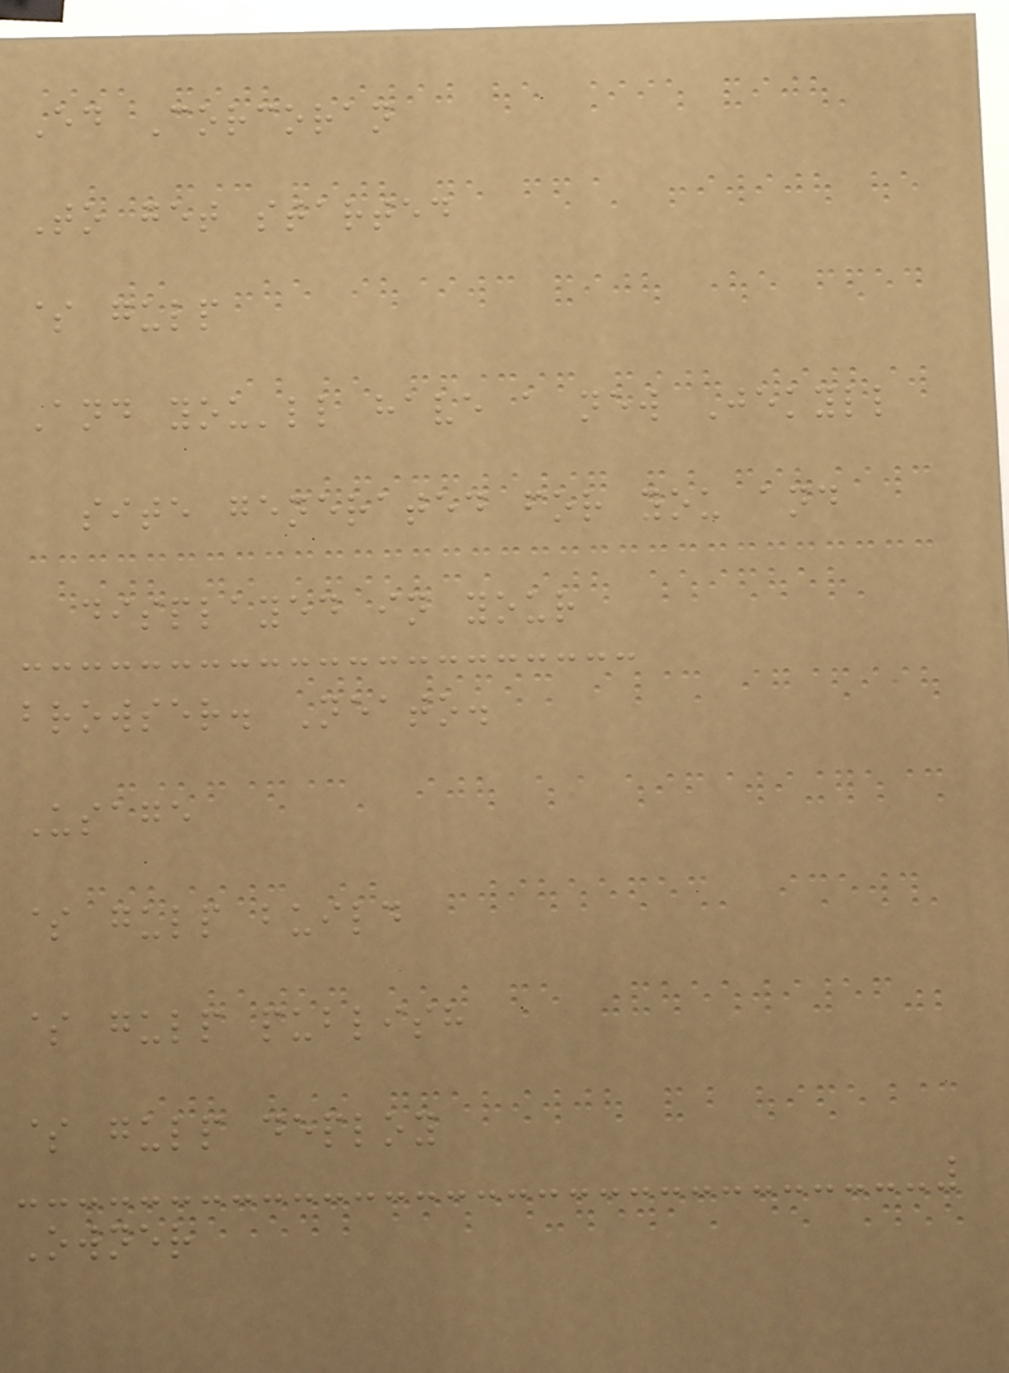Ed Corcoran
To get started
$ gulp
And you'll have a new Jekyll
site generated for you and
displayed in your
browser. Neato.
Usage
$ gulp build
$ gulp publish
$ gulp deploy
Owner
